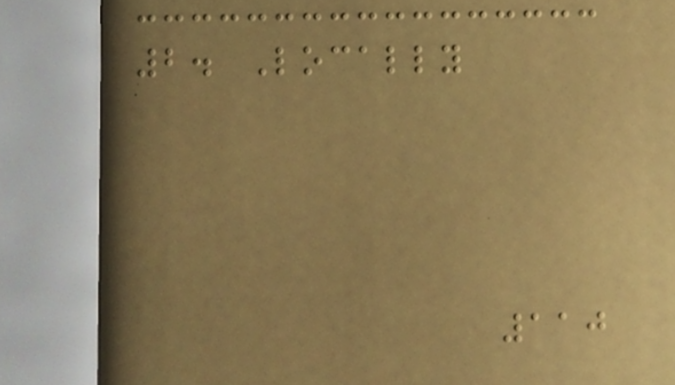2. Locally
110
